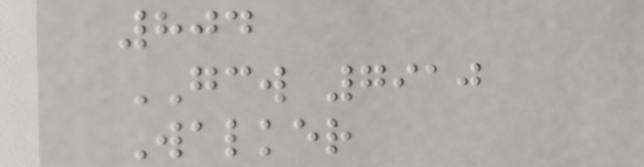804
GCW 7910
Walker
